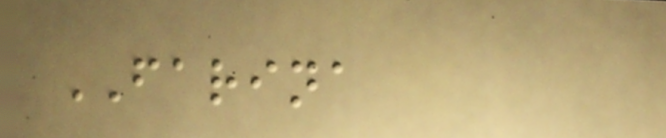FARINA
